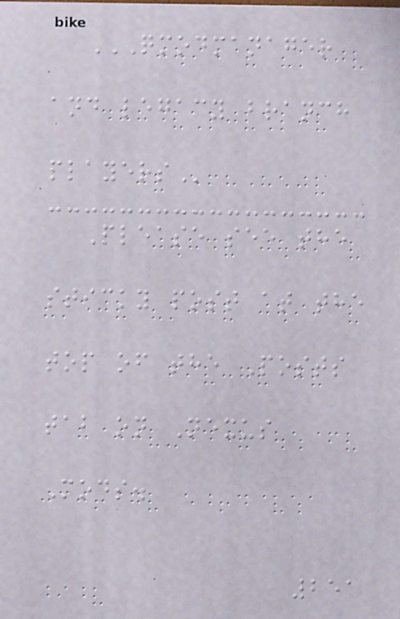QMODMANAGER
AND LEGACY BRANCH
PLAYERS
Please see the
sticky post at the
top of the Posts
tab on Nexus
Mods.
251
